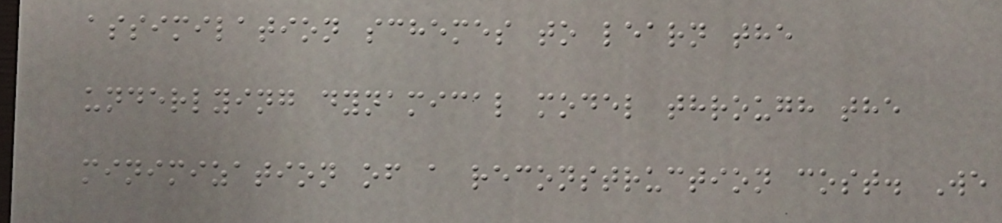assimilation schemes to learn the
underlying dynamical model through the
minimization of a reconstruction cost. We
